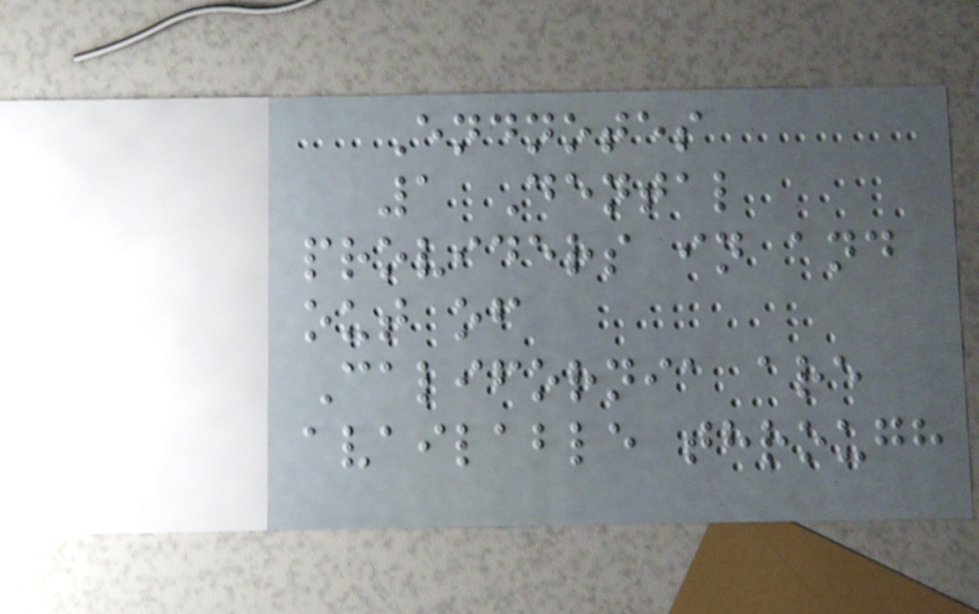Endnotes
1 Dental
providers in and
out of
California are
available through
